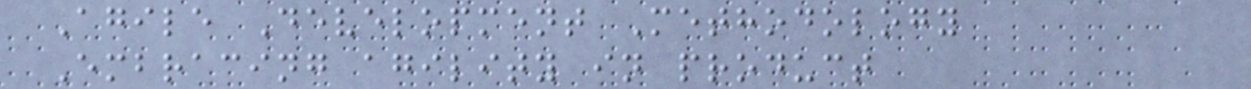Agile Development Methodology
Embracing agility in product
